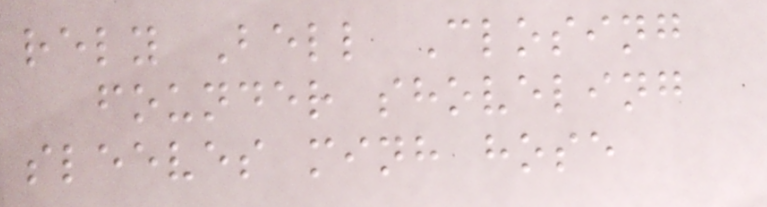rely Bell Closing
founder shoveling
sleeves minh hose
